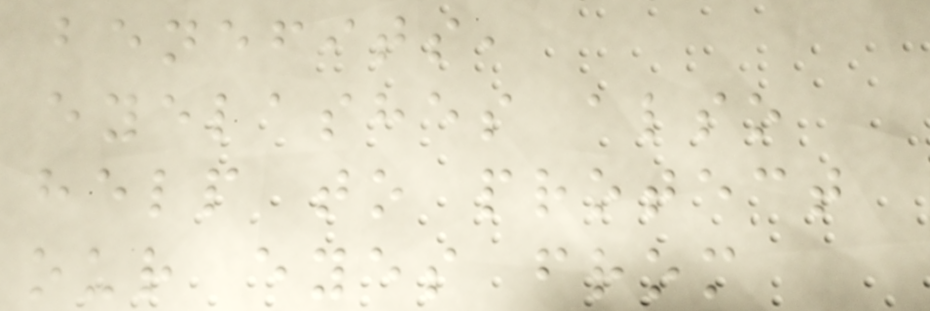benefits,
eyelashes also
help to protect
our eyes from
